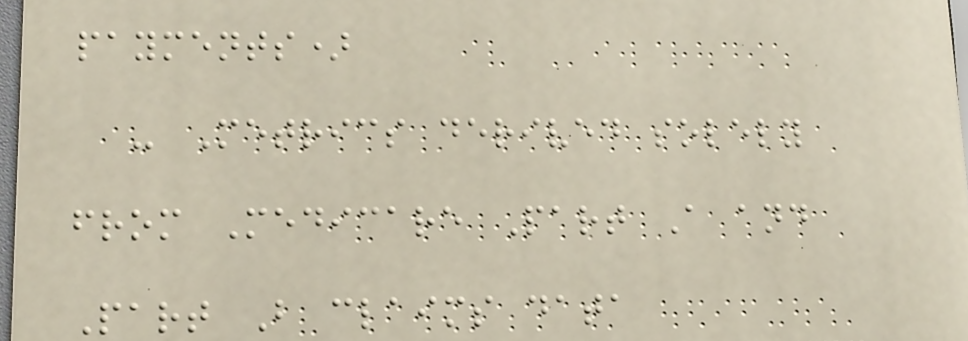payments)
- Metrics derived solely
from Medicare Part A and
Part B claims data
